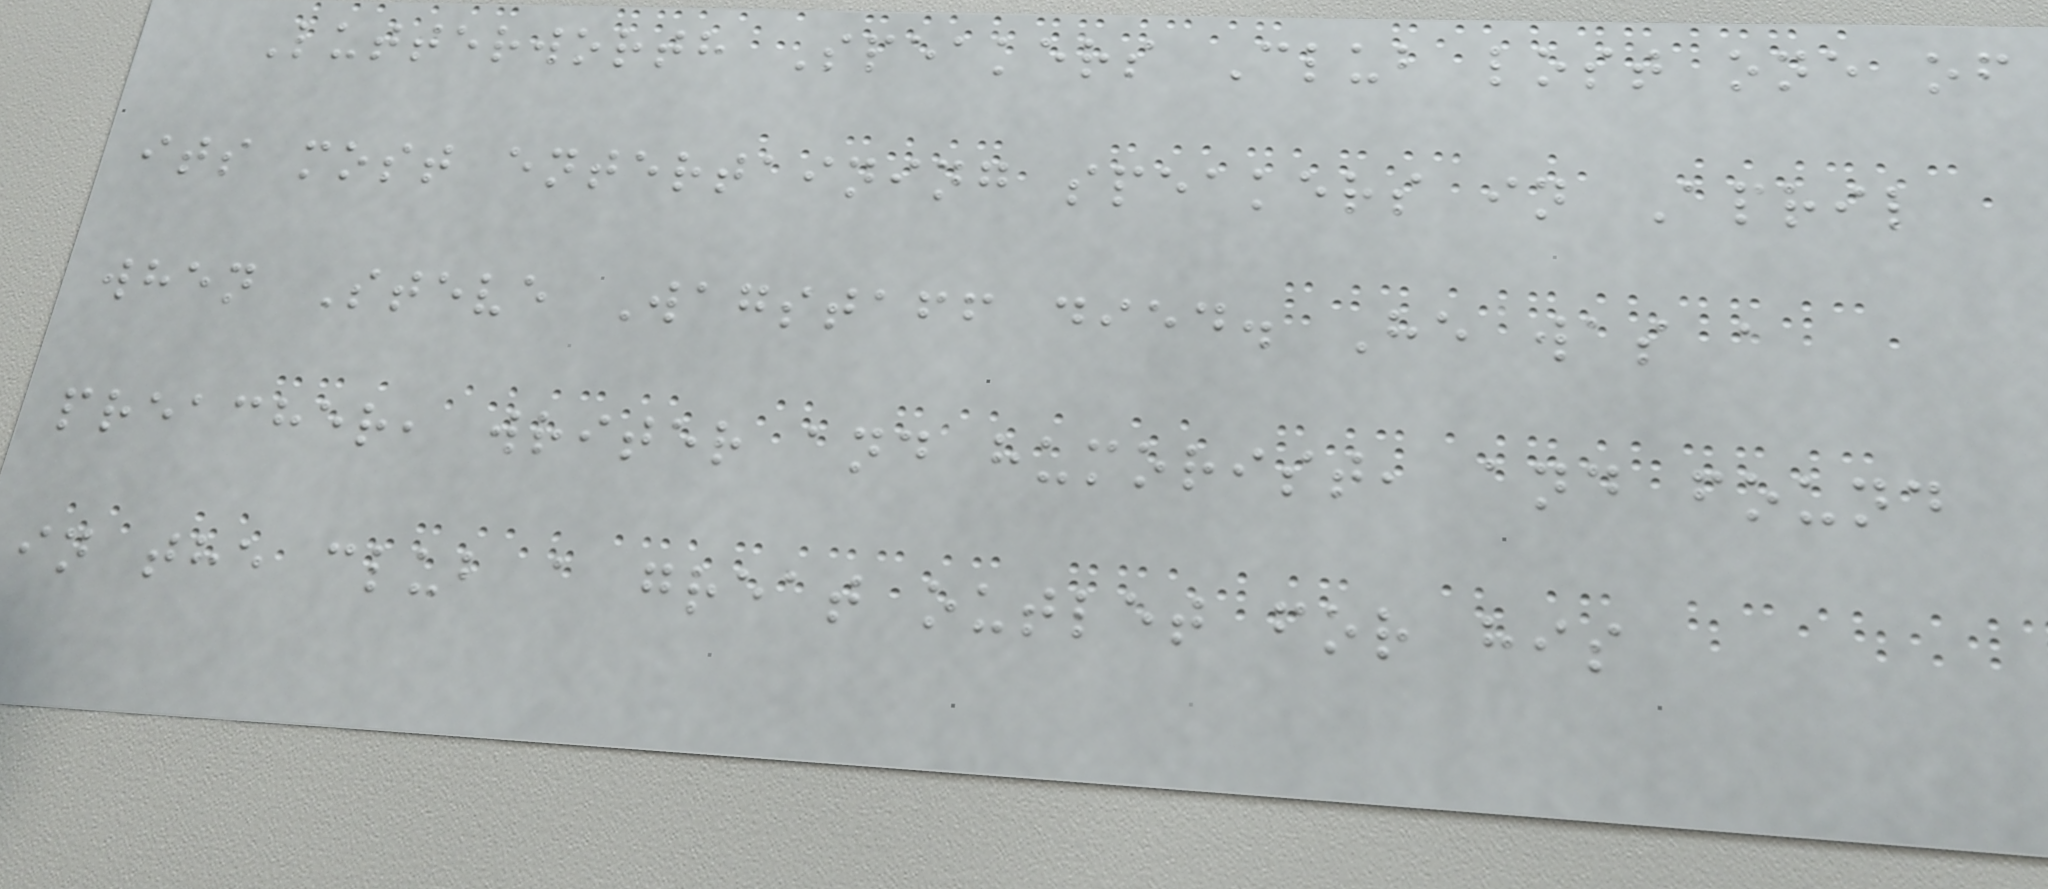Lutterworth Speakers Club lost one of
its most entertaining speakers in April
when Steve Wagstaff died. He was a
preacher, writer and humorist, and found
in the club a great outlet for his
